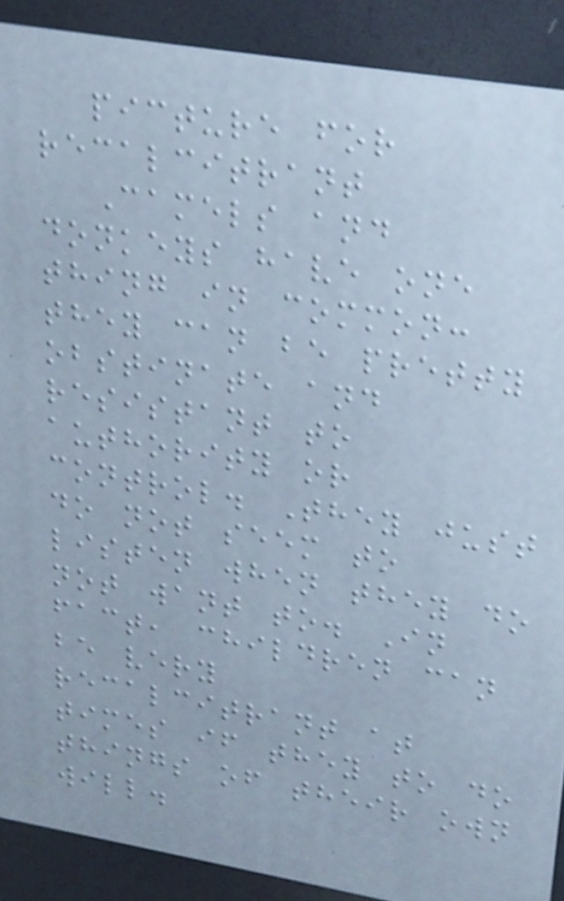picture for
recalcitrant
Camels and
donkeys have one
thing in common:
they can be pretty
obstinate and
resistant to
authority or
control. They just
do not seem to
listen when they do
not want to. In
fact, children can
be very
recalcitrant at
times if they to do
things of their own
will.
